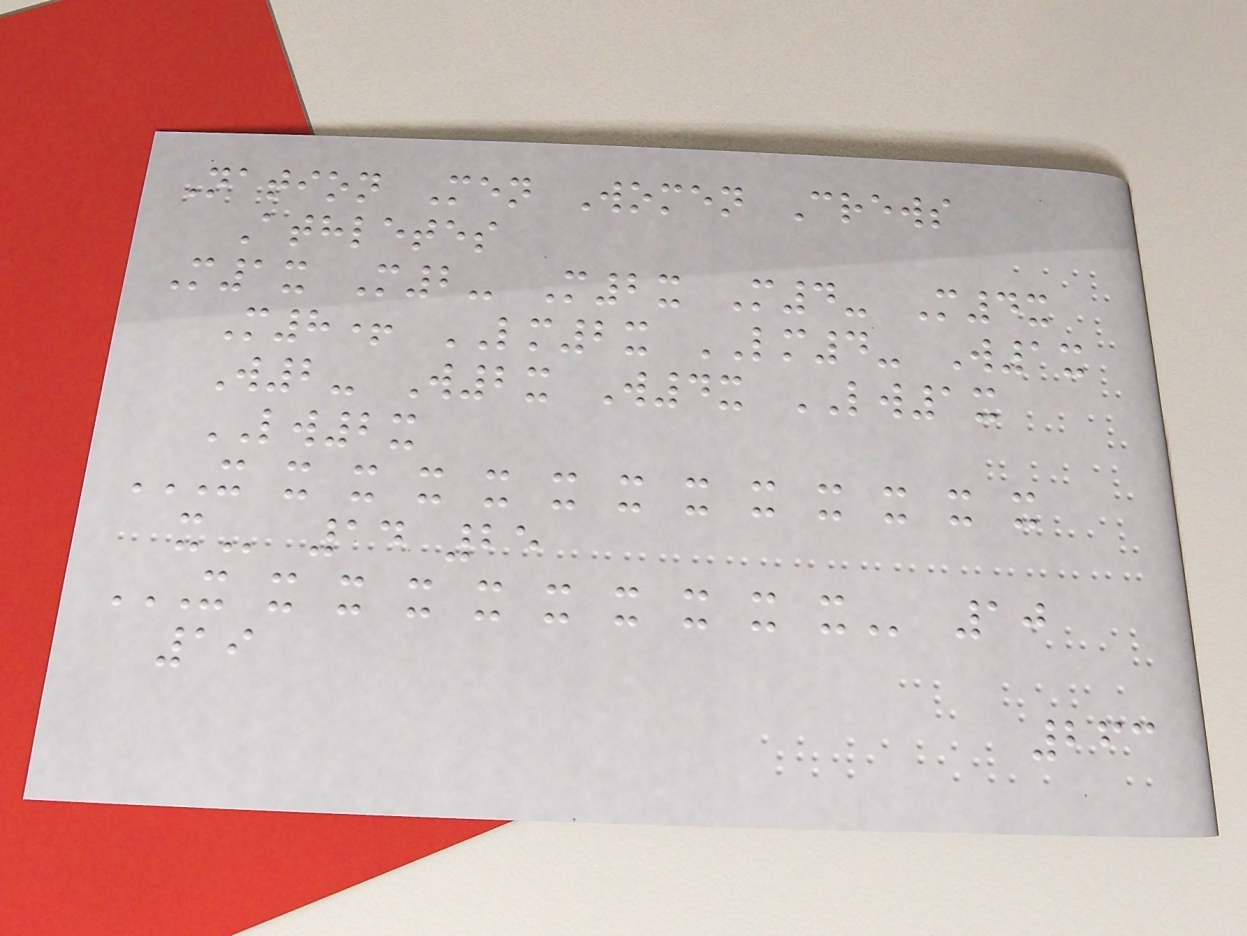Nation Men Women Crews
Athletes
M1x M2- M2x M4- M4x
M8+ LM2x LM4- W1x
W2- W2x W4x LW1x
LW2x
X X X X X X X X X X X X X
X 14 25
X X X X X X X X X X 10
19
263
